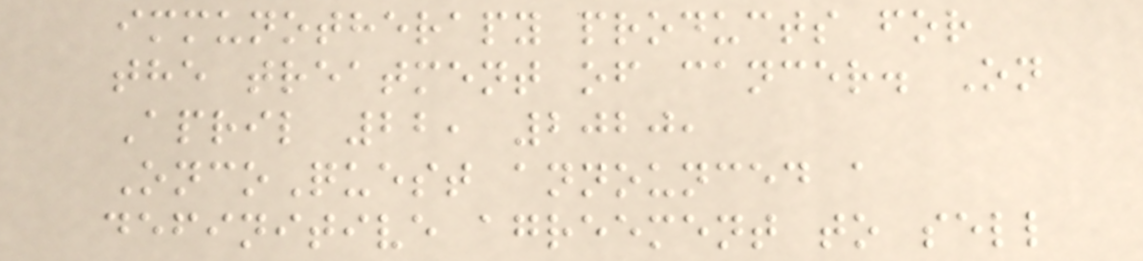immunotherapy products for
the treatment of cancer. On
April 22, 2020,
OncoQuest announced a
definitive agreement to sell
